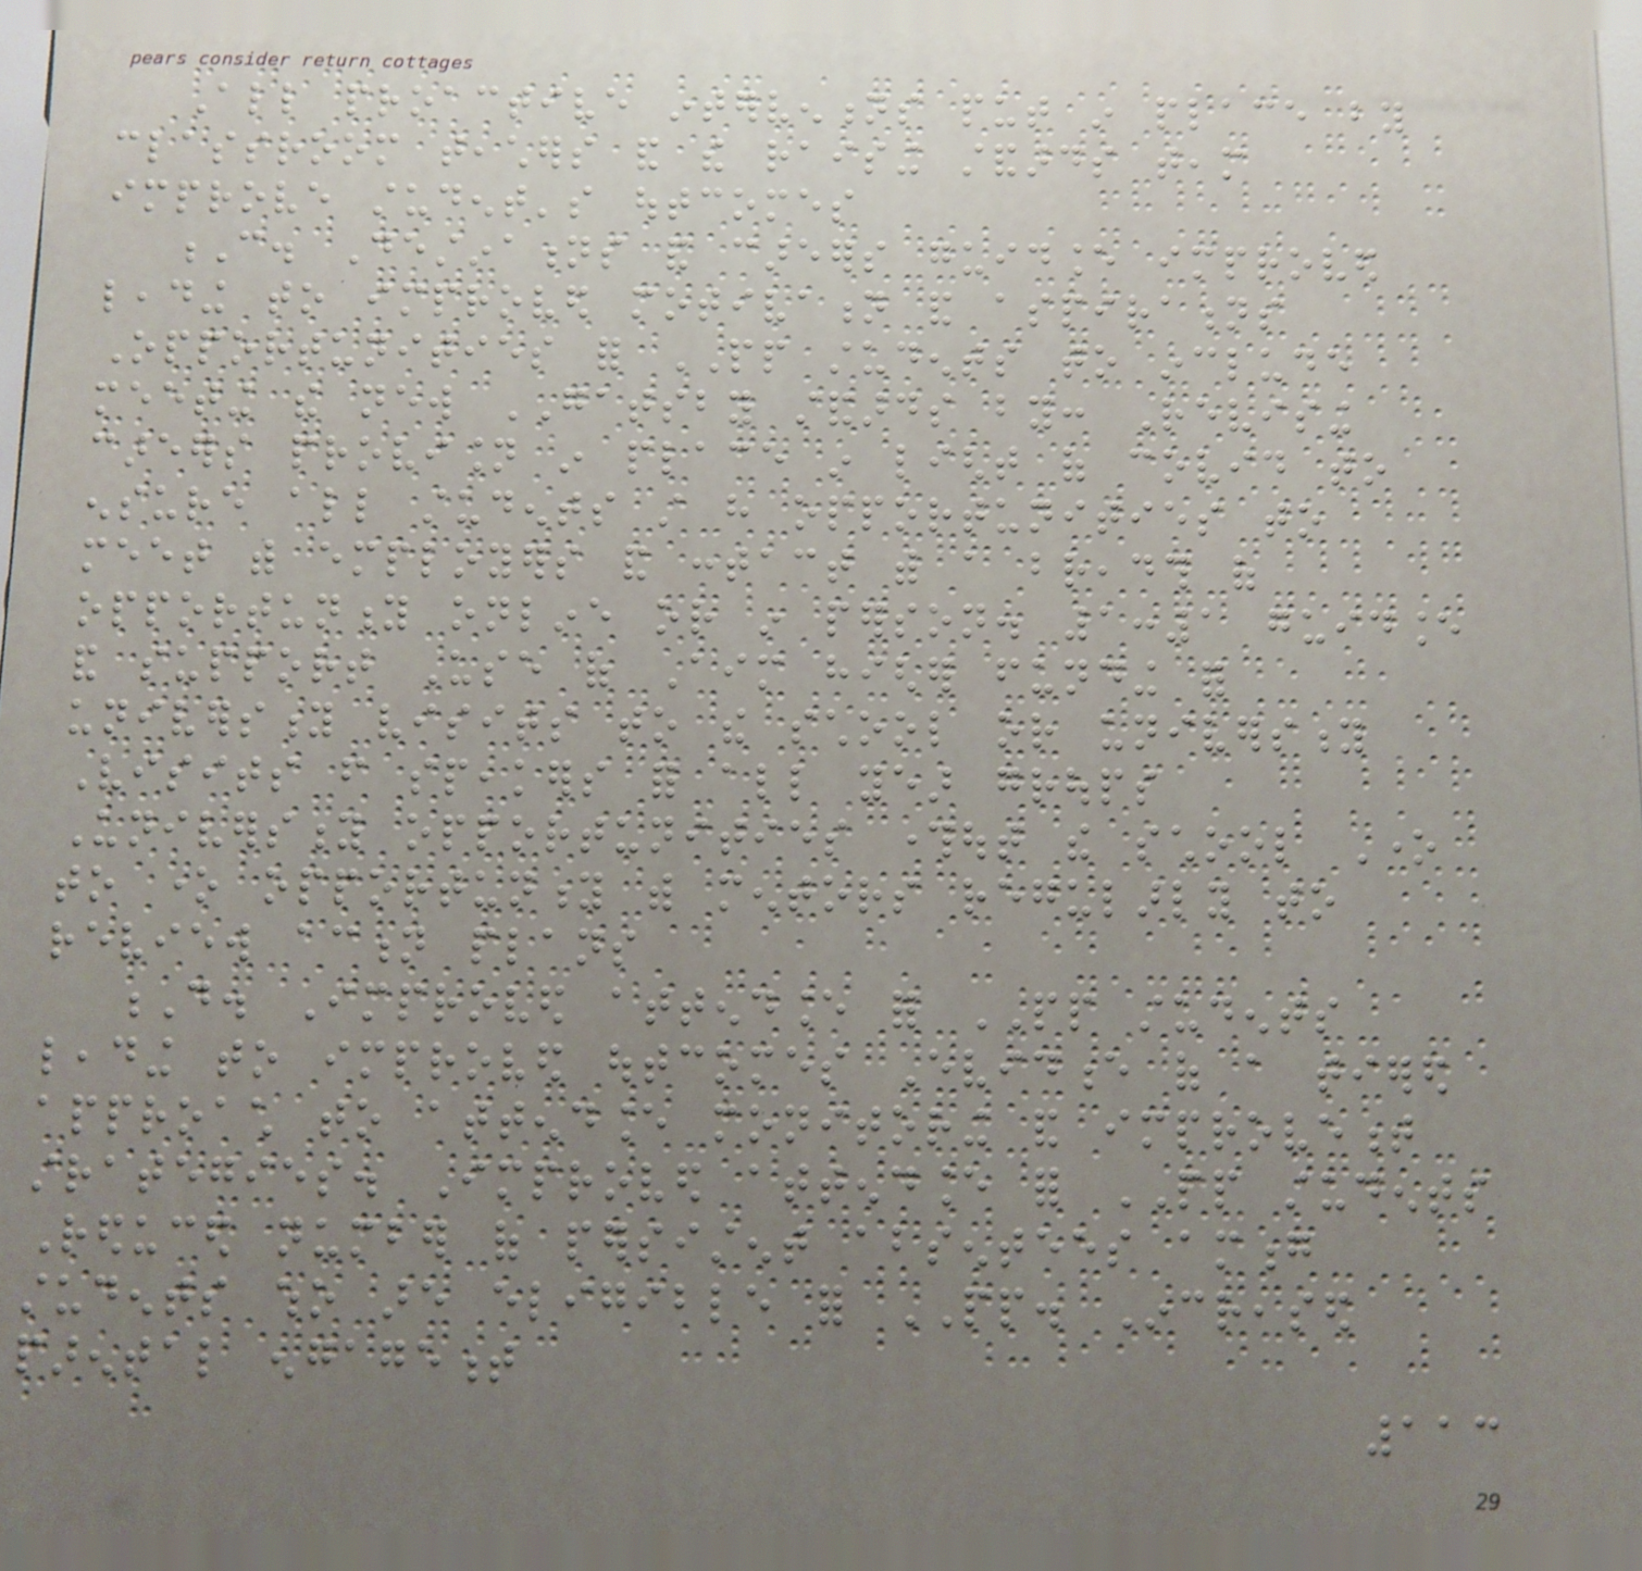All proactive interventions put in place by
classroom teachers and the raising standards team
improve student's outcomes
C. Destinations and careers guidance improved
leading to improved motivation and aspirations
Opportunities for PP students to include
meeting the new GATSBY standards by: Revising
careers provision in place in light of covid to
ensure all students still have opportunities to
meet with employers and contact with a breadth of
opportunity online or in person. 1:1 guidance
and support Use of Aim higher funding for
university visits to the school or university
Visits from speakers for all year groups
University opportunities throughout the school One
to one opportunity with mentors regularly to
review action plans
D. Improved attendance for PP students
leading to improved outcomes Evidence of a tiered
approach to attendance monitoring and improvement
strategies. Improved attendance for PP students
Reduced number of persistent absentees among
students who are eligible for PP. Increased
parental engagement
113
